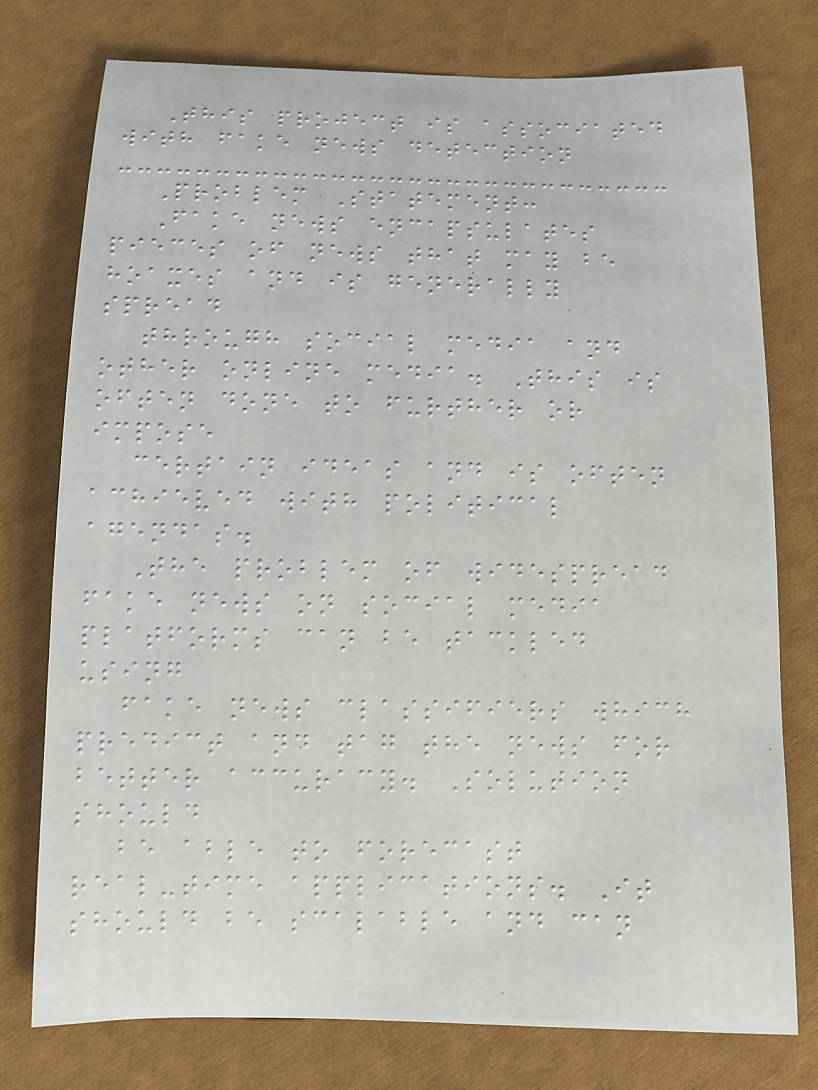This project is associated
with fake news detection
Problem Statement:
Fake news encapsulates
pieces of news that may be
hoaxes and is generally
spread
through social media and
other online media. This is
often done to further or
impose
certain ideas and is often
achieved with political
agendas.
The problem of widespread
fake news on social media
platforms can be tackled
using
fake news classifiers which
predict and tag the news for
better accuracy. Solution
should
be able to forecast
real-time applications. It
should be scalable and can
